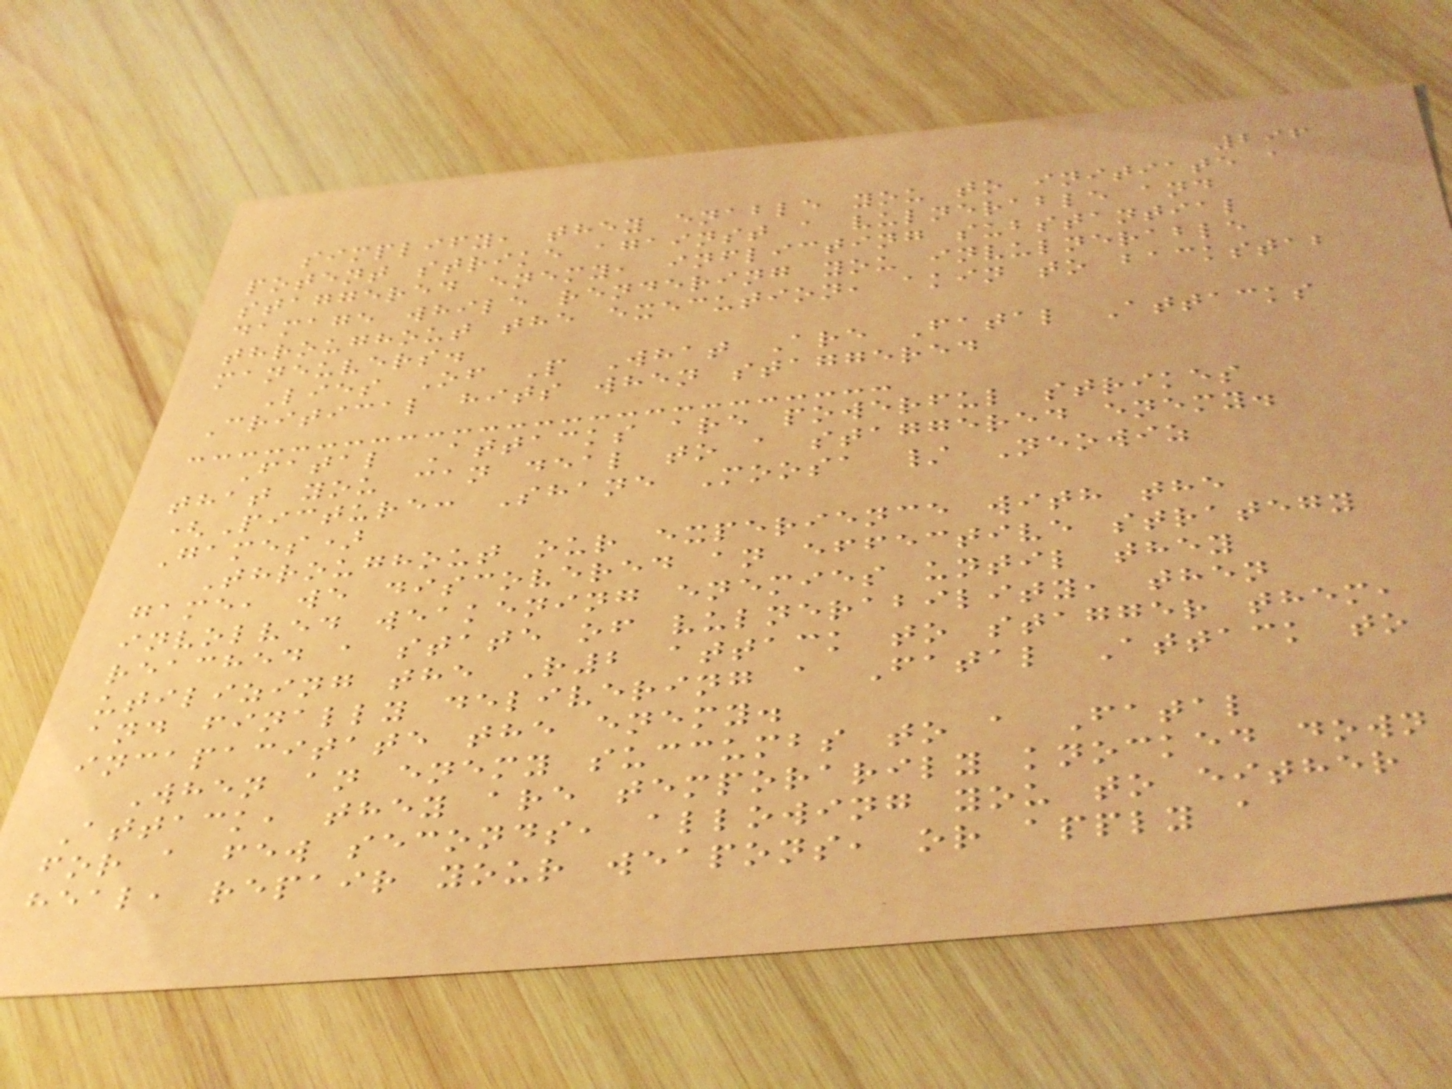296
simplify, they enable you to initiate a
potent strike against a vulnerable and
staggered enemy, inflicting substantial
damage while rendering you invulnerable
throughout the execution, akin to backstab
maneuvers.
Lies Of P What Are Fatal Attacks
Critical hits when staggered
Fatal Attacks are powerful strikes
that you can deal to a staggered enemy.
(Picture: Shane Moosa / Neowiz
Games)
Throughout our experience with the
game, we discovered an effective strategy
involved weakening enemies until they
reached a state of vulnerability, then
utilizing the R2 attack to stagger them,
and finally delivering a Fatal Attack to
incapacitate the enemy.
When an enemy succumbs to a Fatal
Attack, they are temporarily knocked down
for a few seconds, allowing you to either
heal, repair your weapons, or apply a
